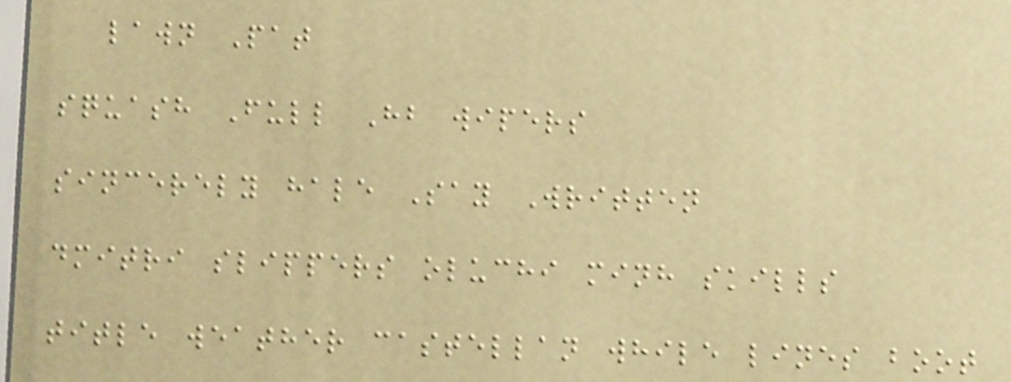lawn Pat
squash Full Hb wipers
sincerely hale Say Written
dmitri slippers oluchi minh skills
title weather castellan while lines boot
